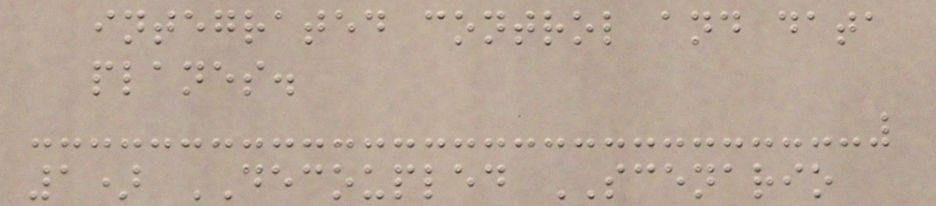integrated control and data
planes.
1) DECOUPLED SCENARIO
